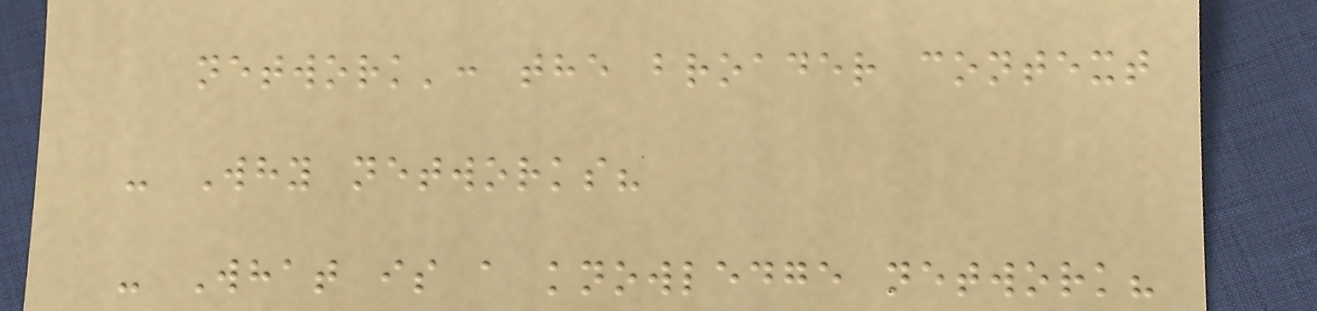network': the broader context
- Why networks?
- What is a knowledge network?
